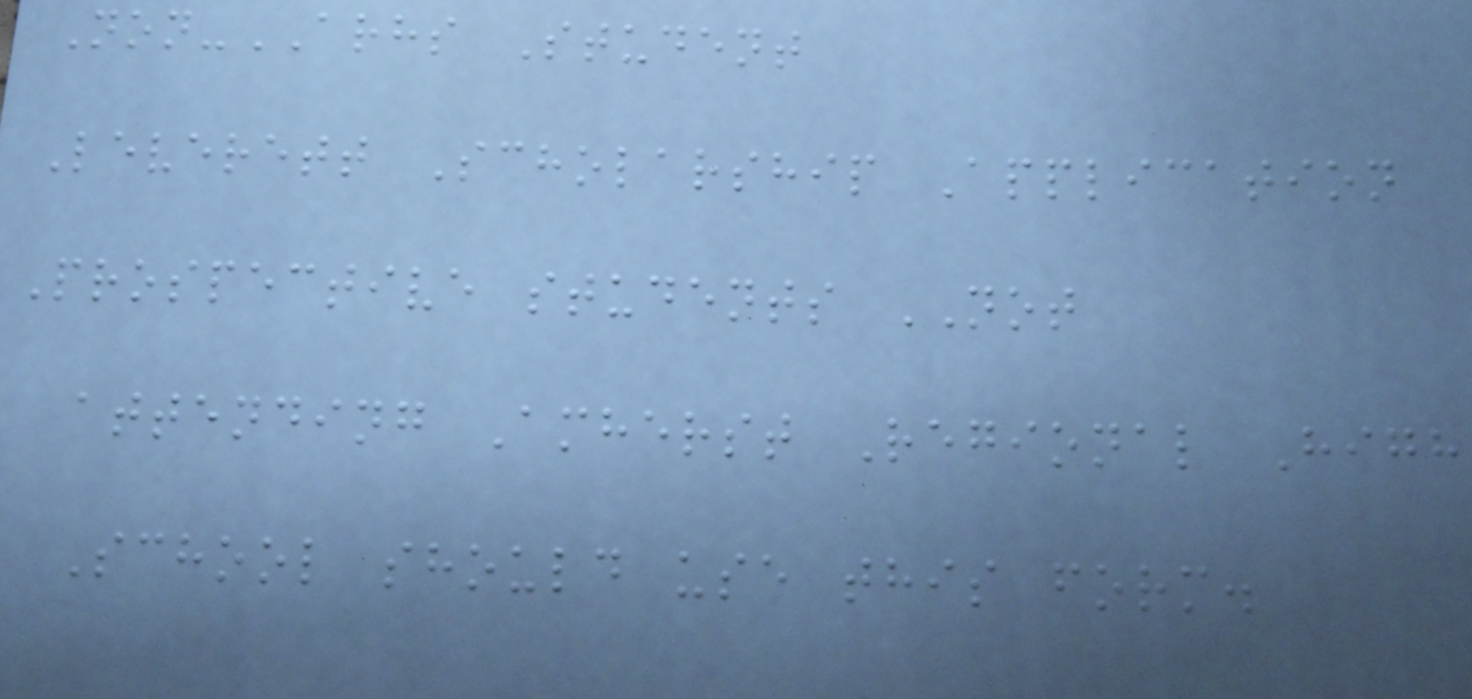Non-ARHS Student
Leverett Scholarship Application
Prospective students NOT
attending Amherst Regional High
School should use this form.
